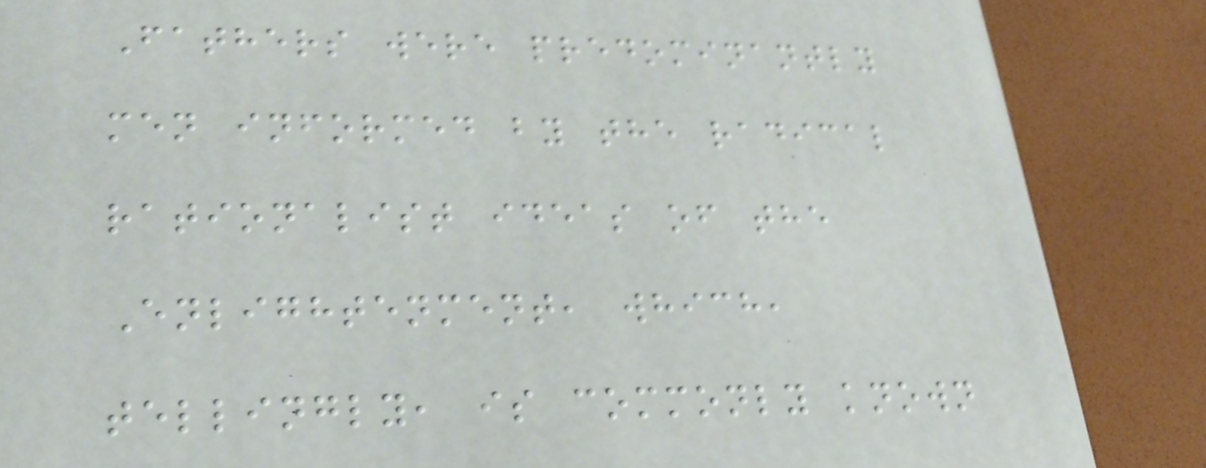Fathers were predominantly
men informed by the radical
rationalist ideas of the
Enlightenment, which,
tellingly, is commonly known
